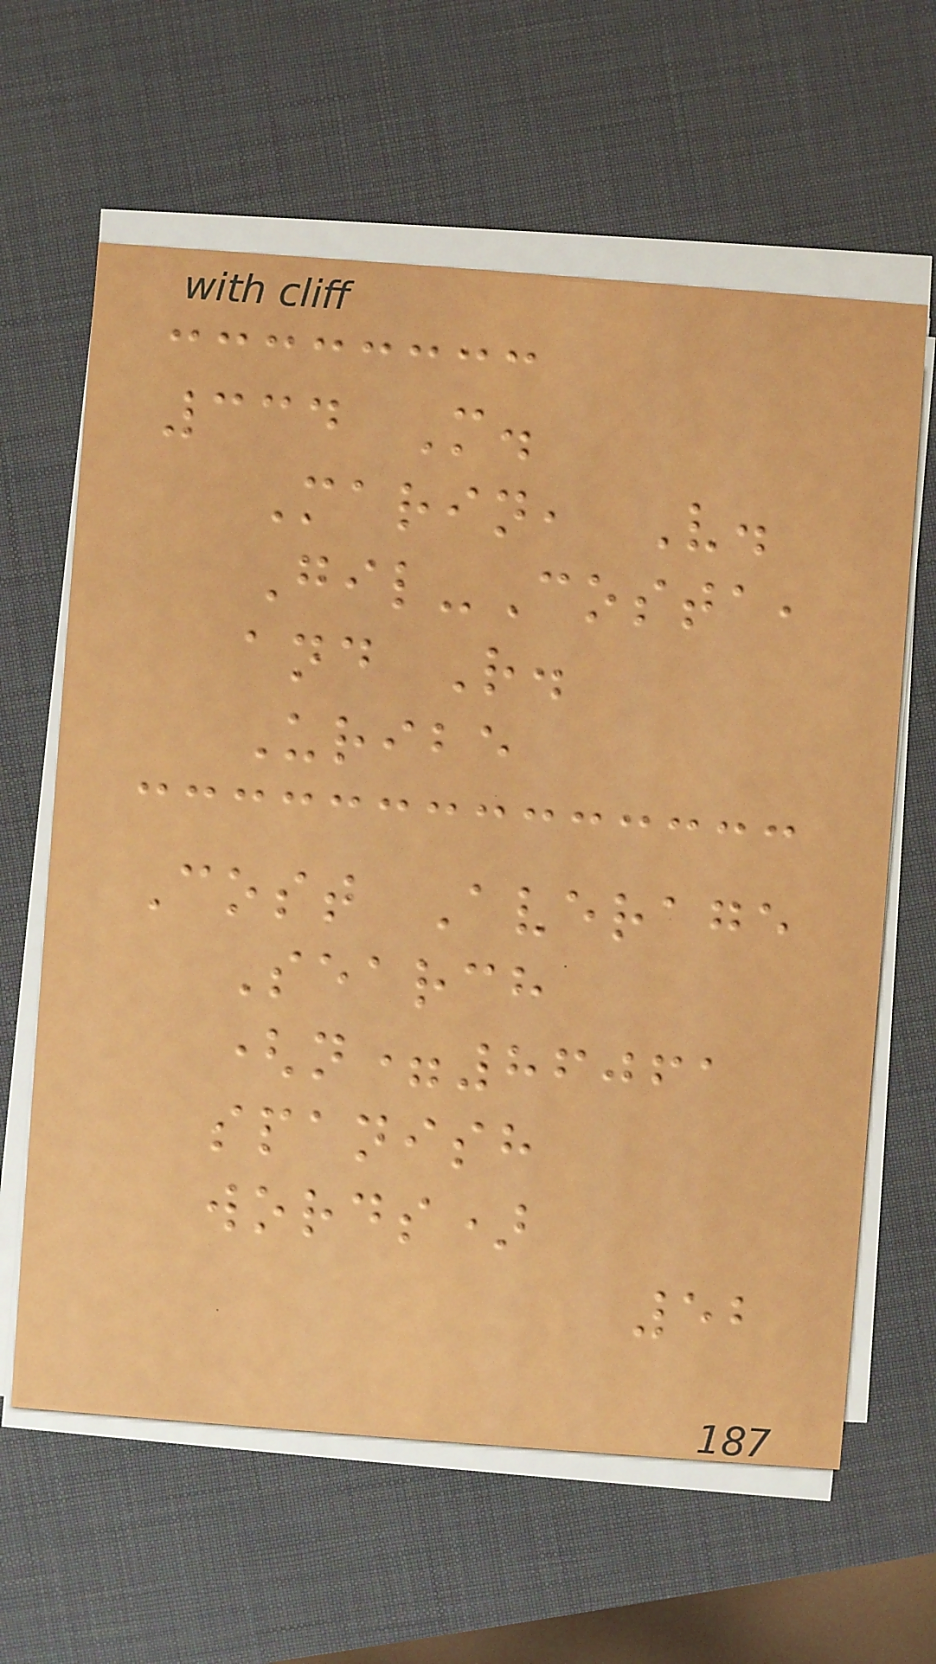334 M.
Marin, V.
Gil-Costa,
and R.
Uribe
Cost Average
Search
(n=86061
spanish
words)
52
